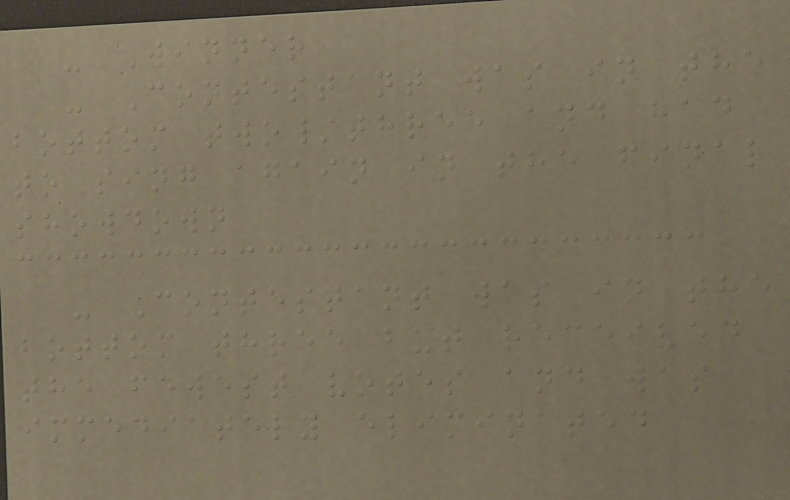- Winner
- Contestant was in the
bottom two/three and had
to sing again in the final
showdown
- Contestant was in the
bottom three but received
the fewest votes and was
immediately eliminated
